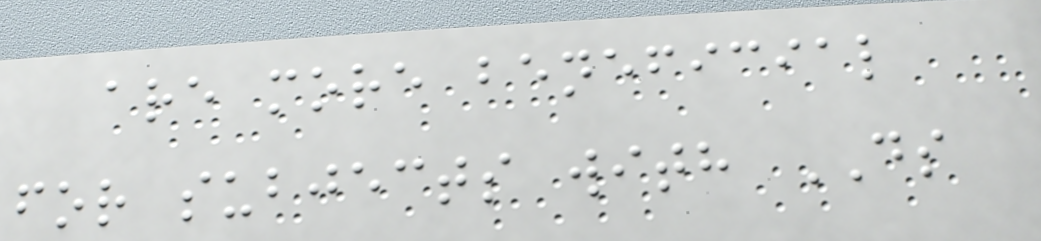are more beneficial
for subjects with DS
